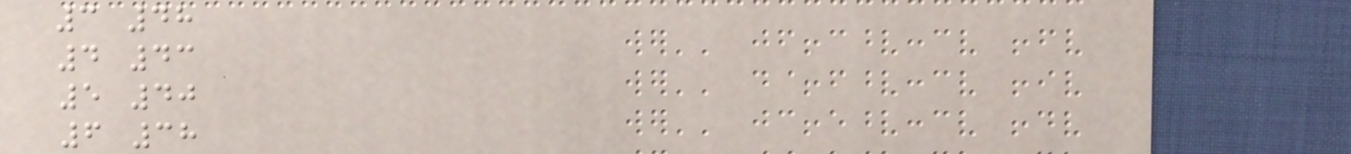3 48
4 43
5 40
6 38
